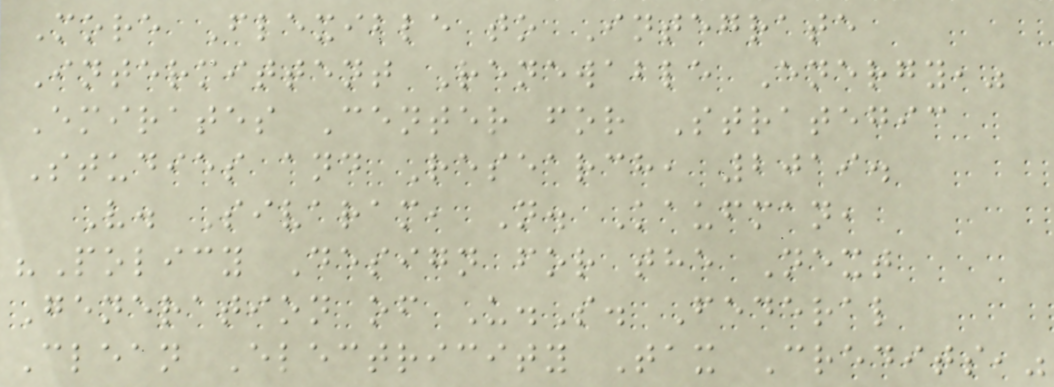More Flexible to Integrate
Intermittent Renewable Energy,"
Emirates Center for Strategic
Studies and Research, 2019.
V. Sivaram, N. Kaufman,
"Policy Design for the Next
Generation of U.S. Federal
Clean Electricity Tax Credits,"
